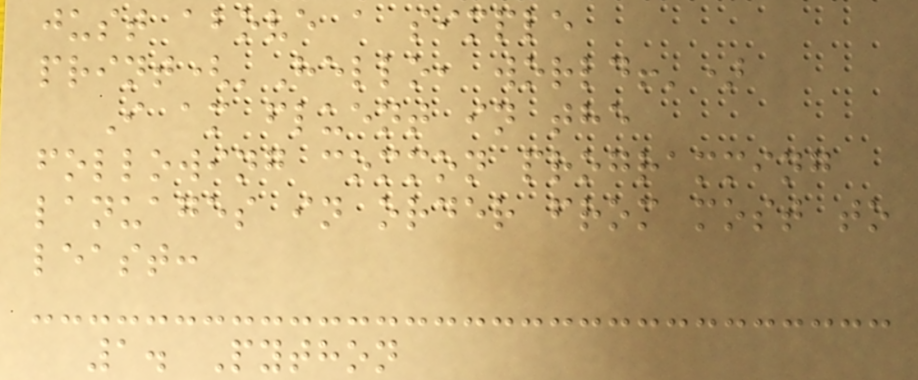just above a simple
print('Hello, world!')
I am fluent in the
following common programming
lanuages in order from most to
least:
1. Python
